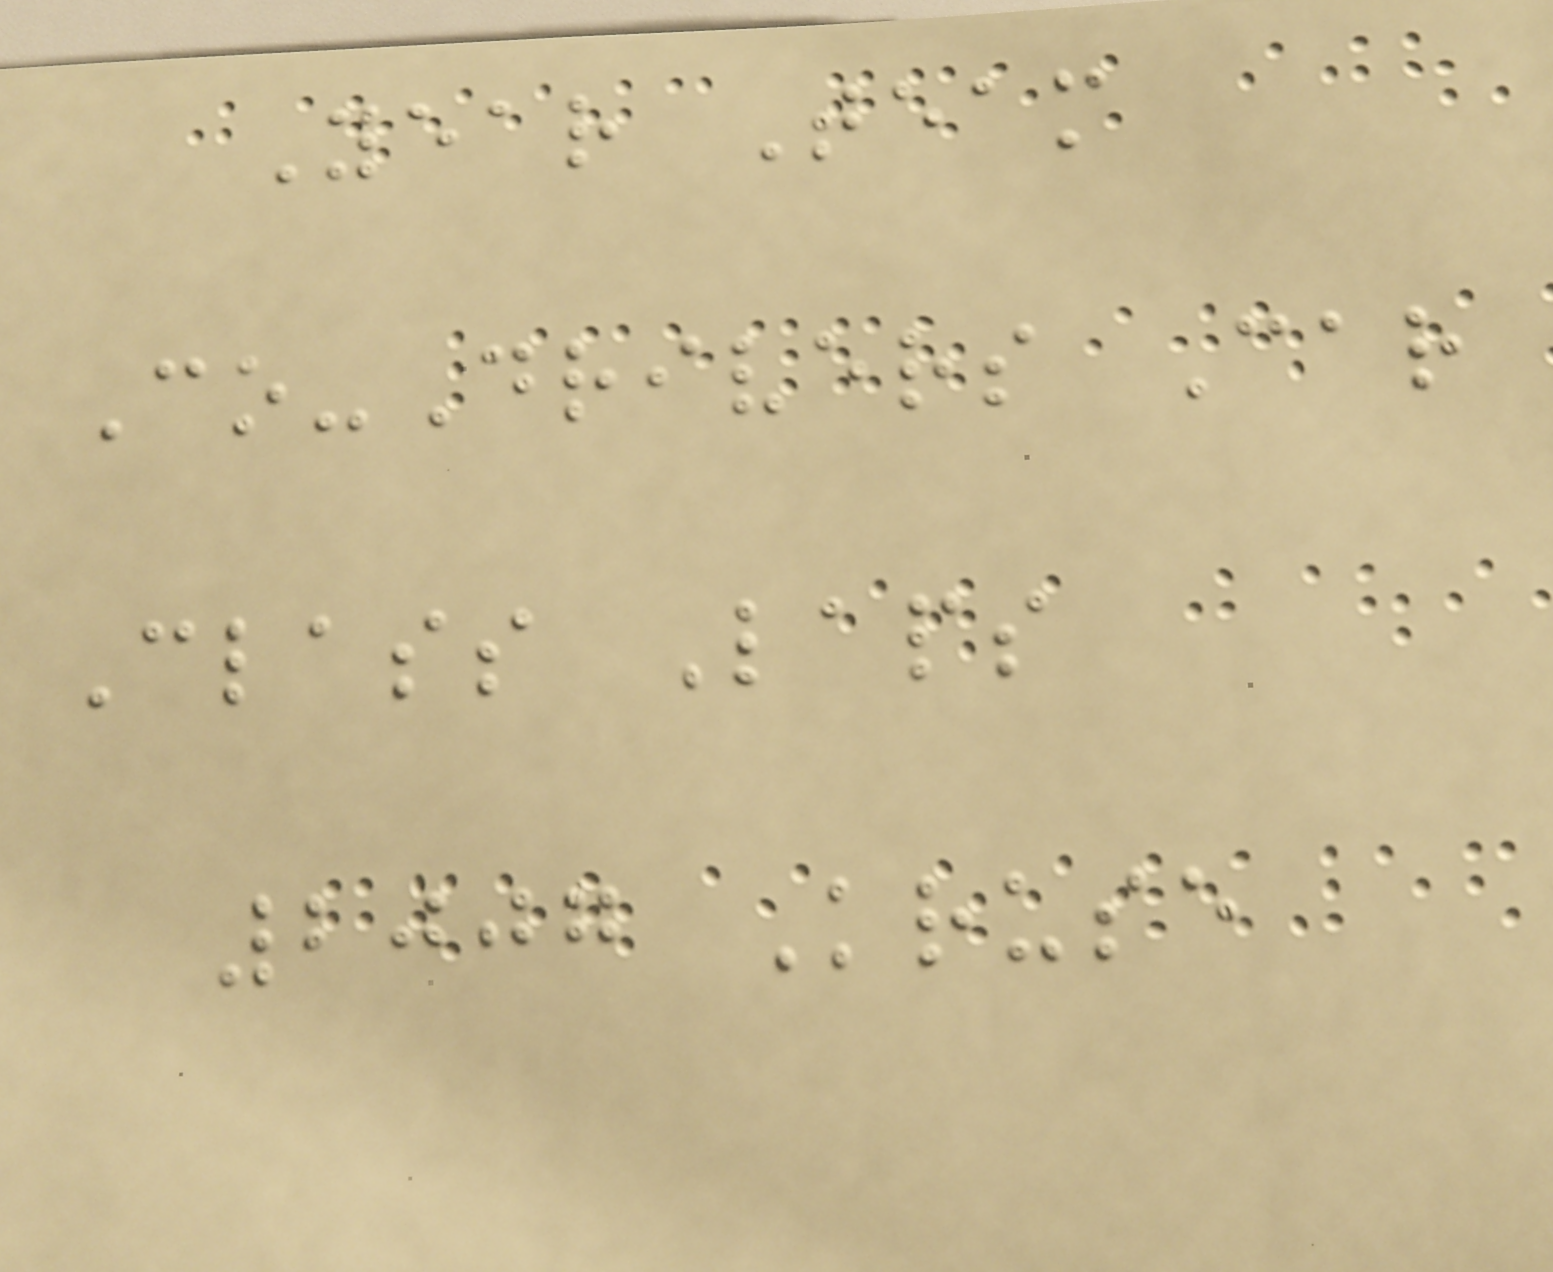Year Team
Co-Drivers Car
Class Laps
2007 Kruse
